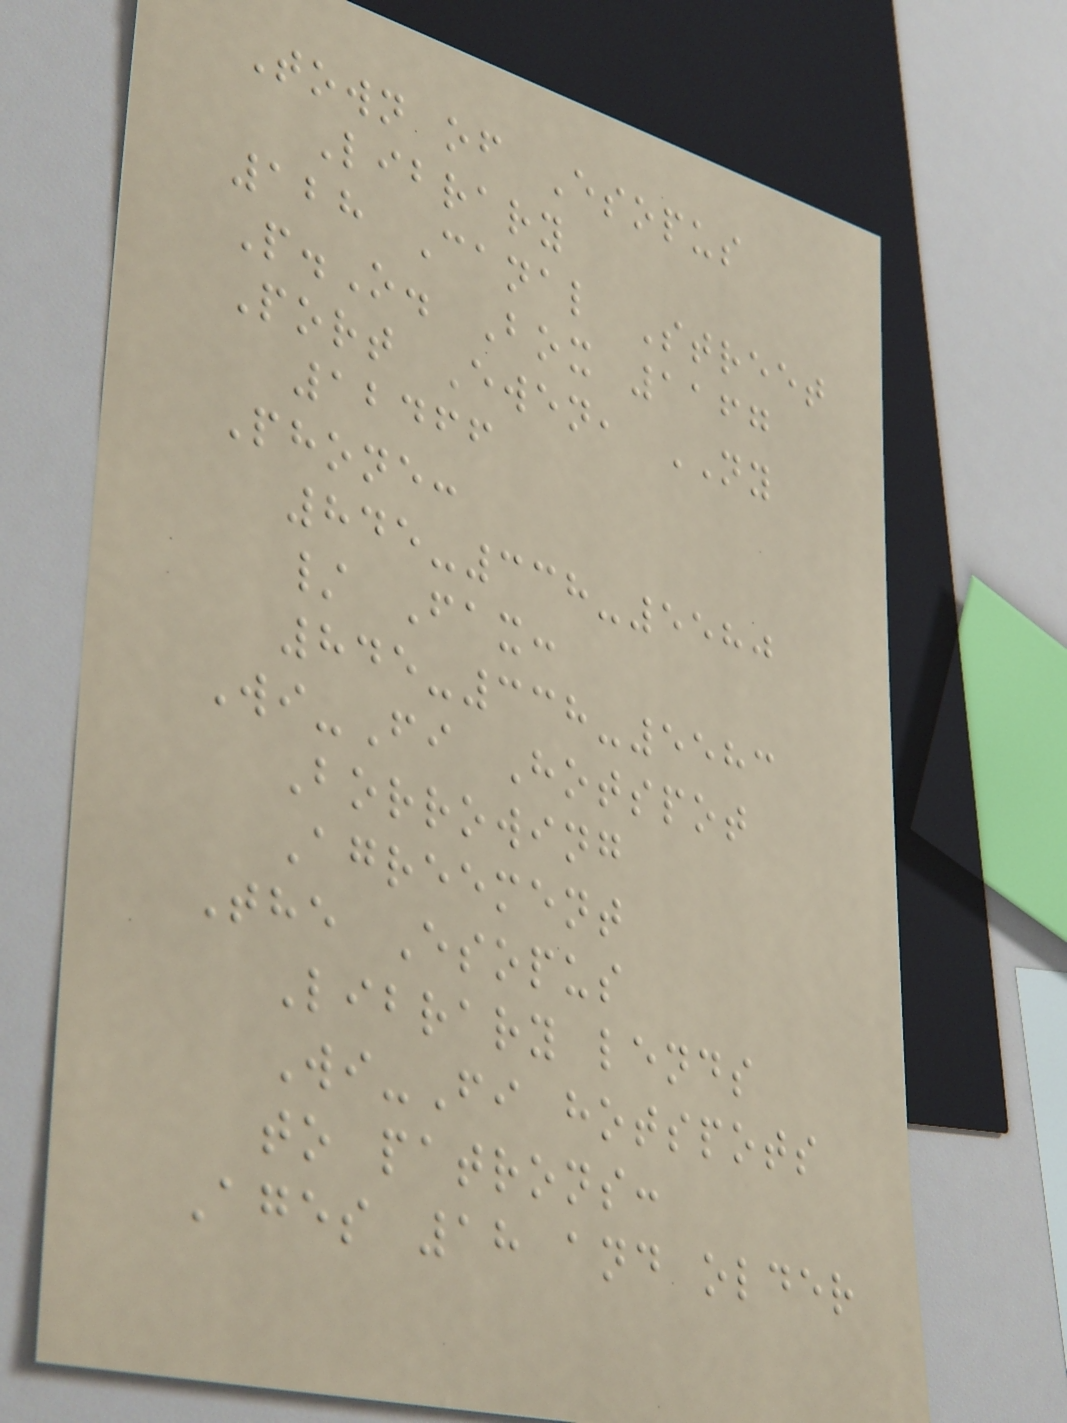Town of Esopus
Library
128 Canal Street
P.O. Box 1167
Port Ewen, NY
12466
Phone:
845-338-5580
/ Fax:
845-338-5583
Wi-Fi Hotspot
Borrowing
Agreement
The Esopus
Library lends
Wi-Fi hotspots
to patrons:
Ages 18 and older
